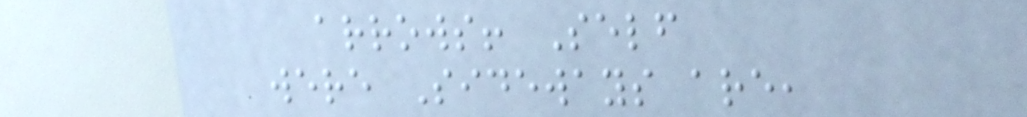arrows! Self
were Sideways are,
